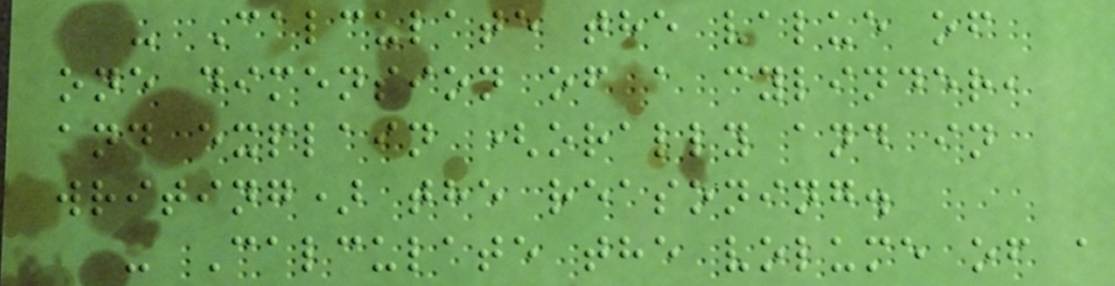- Calculate the value of
one dimension of a cylinder,
and explain (orally and in
writing) the reasoning.
- Calculate the volume of a
